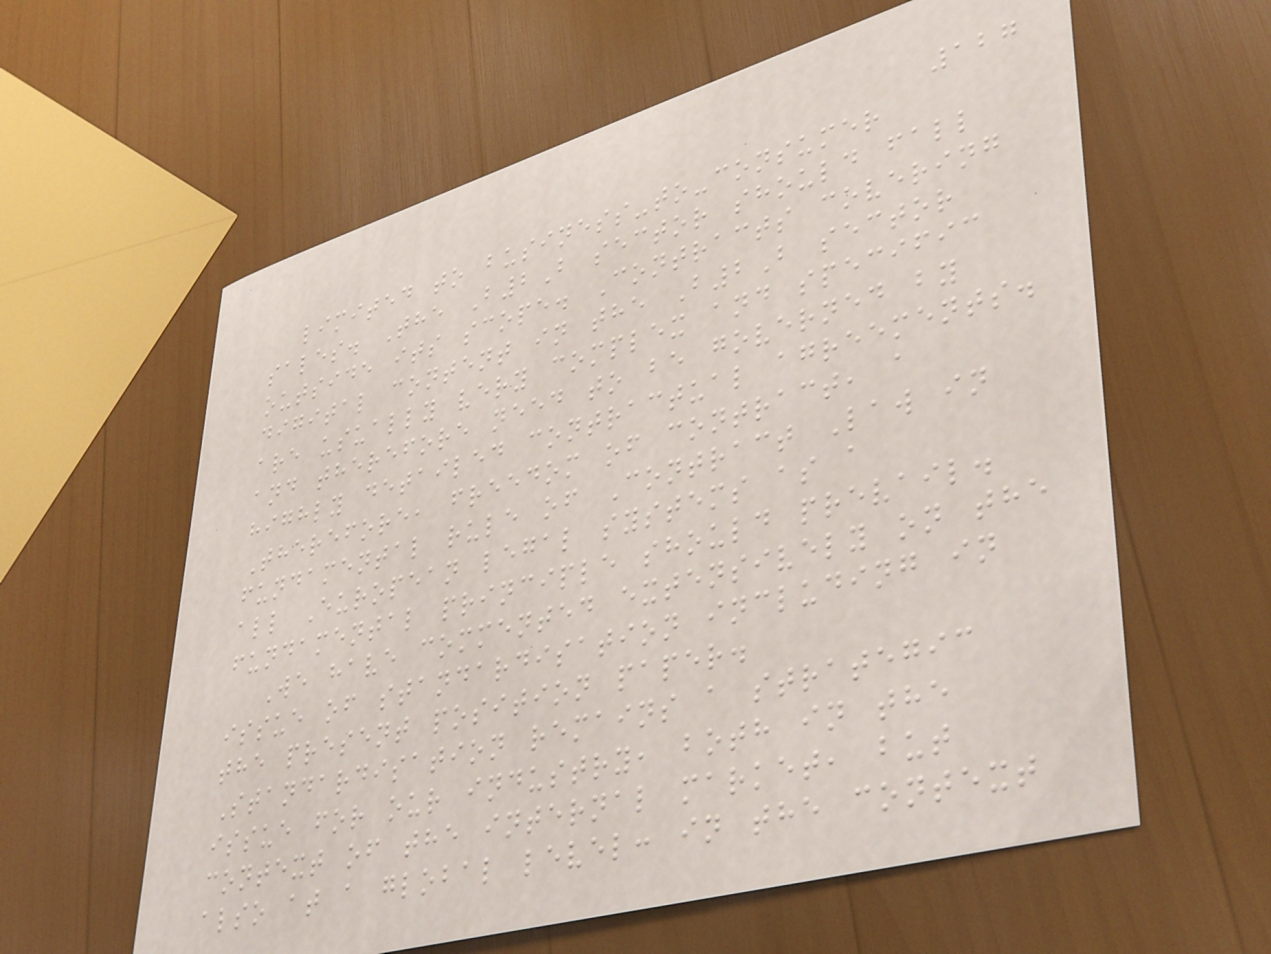127
limited to business-to-consumer
sales. The B2B sector should fall
outside its scope. Contracts covering
digital content in the B2B sector
are usually very complex and specific
and therefore need to be governed by
highly detailed contractual agreements.
Therefore, freedom of contract, a
fundamental rule of Contract Law in
all European legal systems as a
fundamental principle should prevail.
We have commented extensively on the
issue of standardisation including in
the present position paper.
Standardisation remains a strategic
issue for our industry, both in the
context of the internal market, but
also at a global level: in the context
